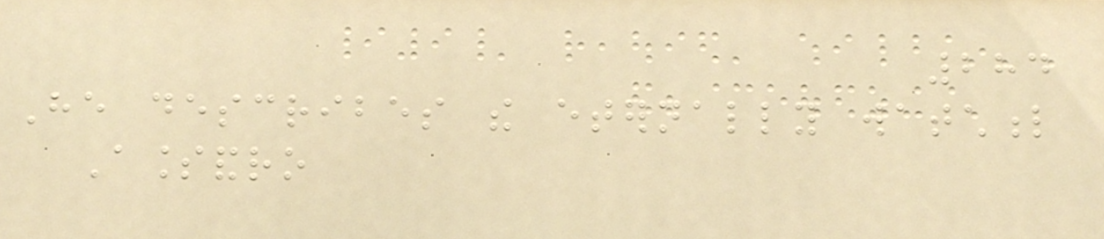284
He describes the eternally watchful
Alessandro
